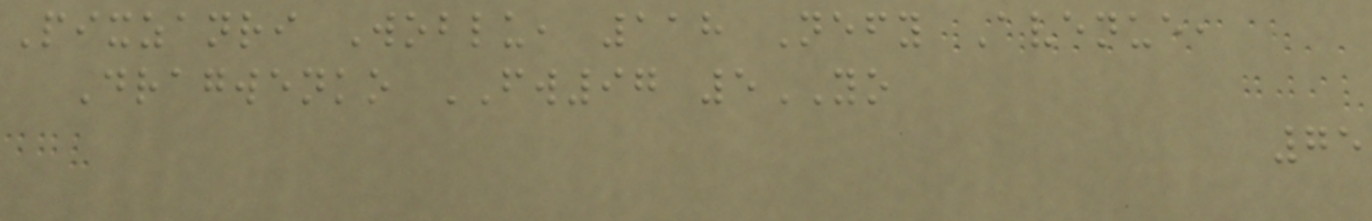Pixzanri Woblu, 118 Nefy Avenue,
Dragwenko FW97 5YO
75
